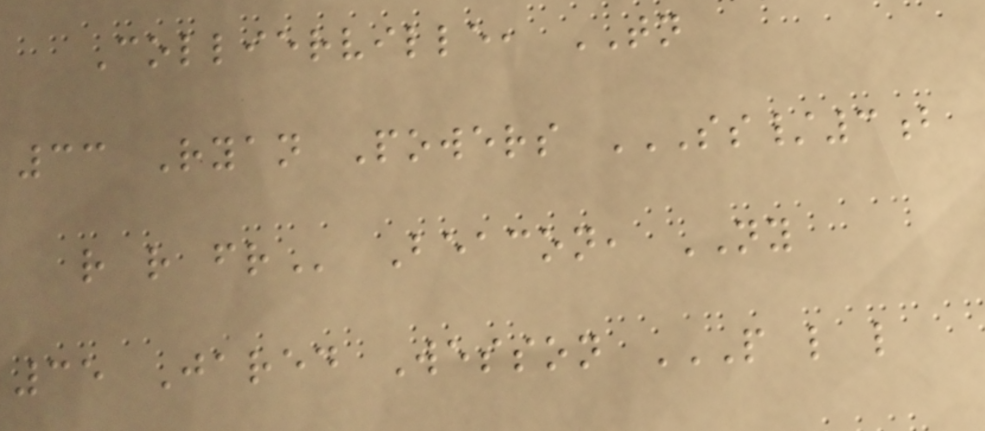Collierville, TN
33 Ryan Powers SS/3B
R R FR Beacon, NY
35 Jared Wesson P L L
